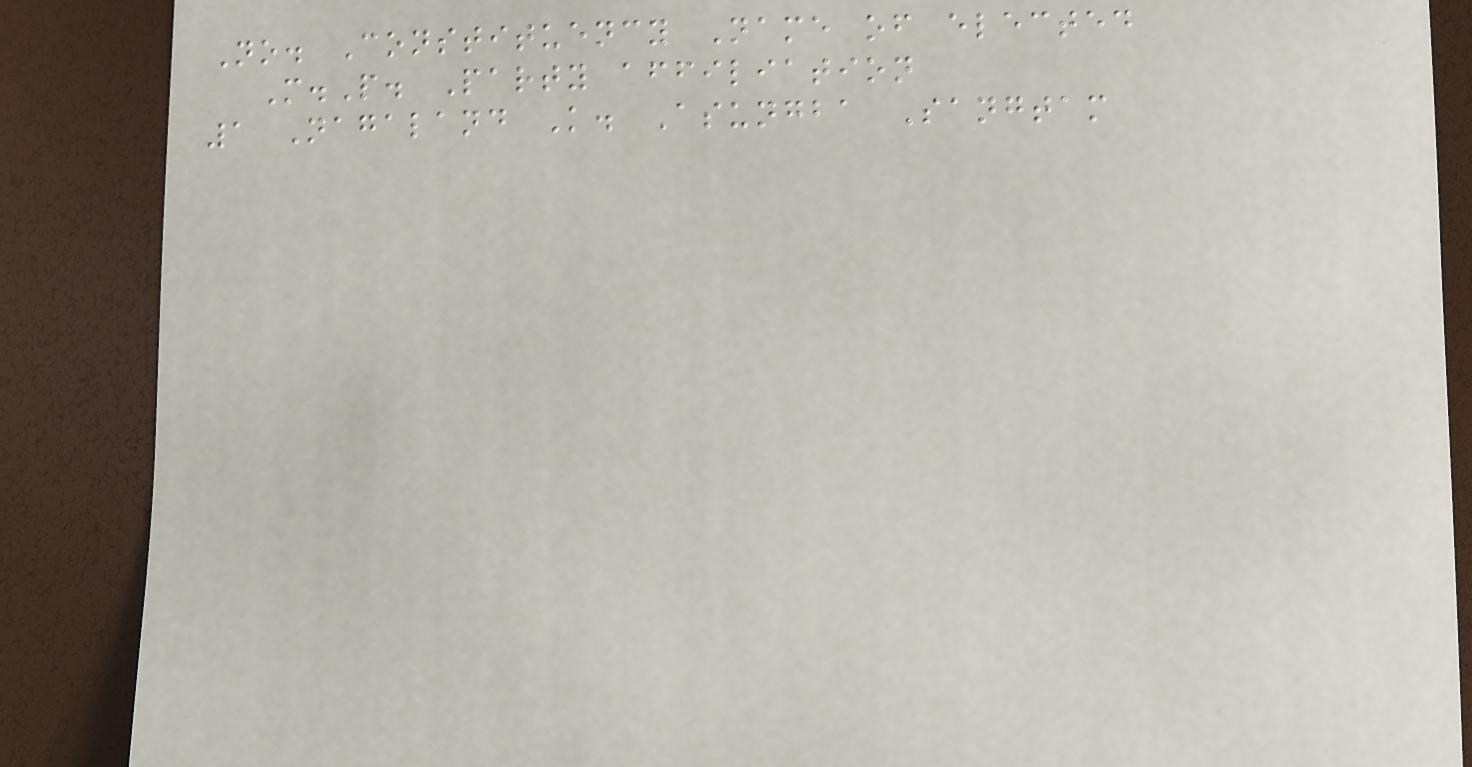No. Constituency Name of elected
M.P. Party affiliation
1 Nagaland K. Asungba Sangtam
